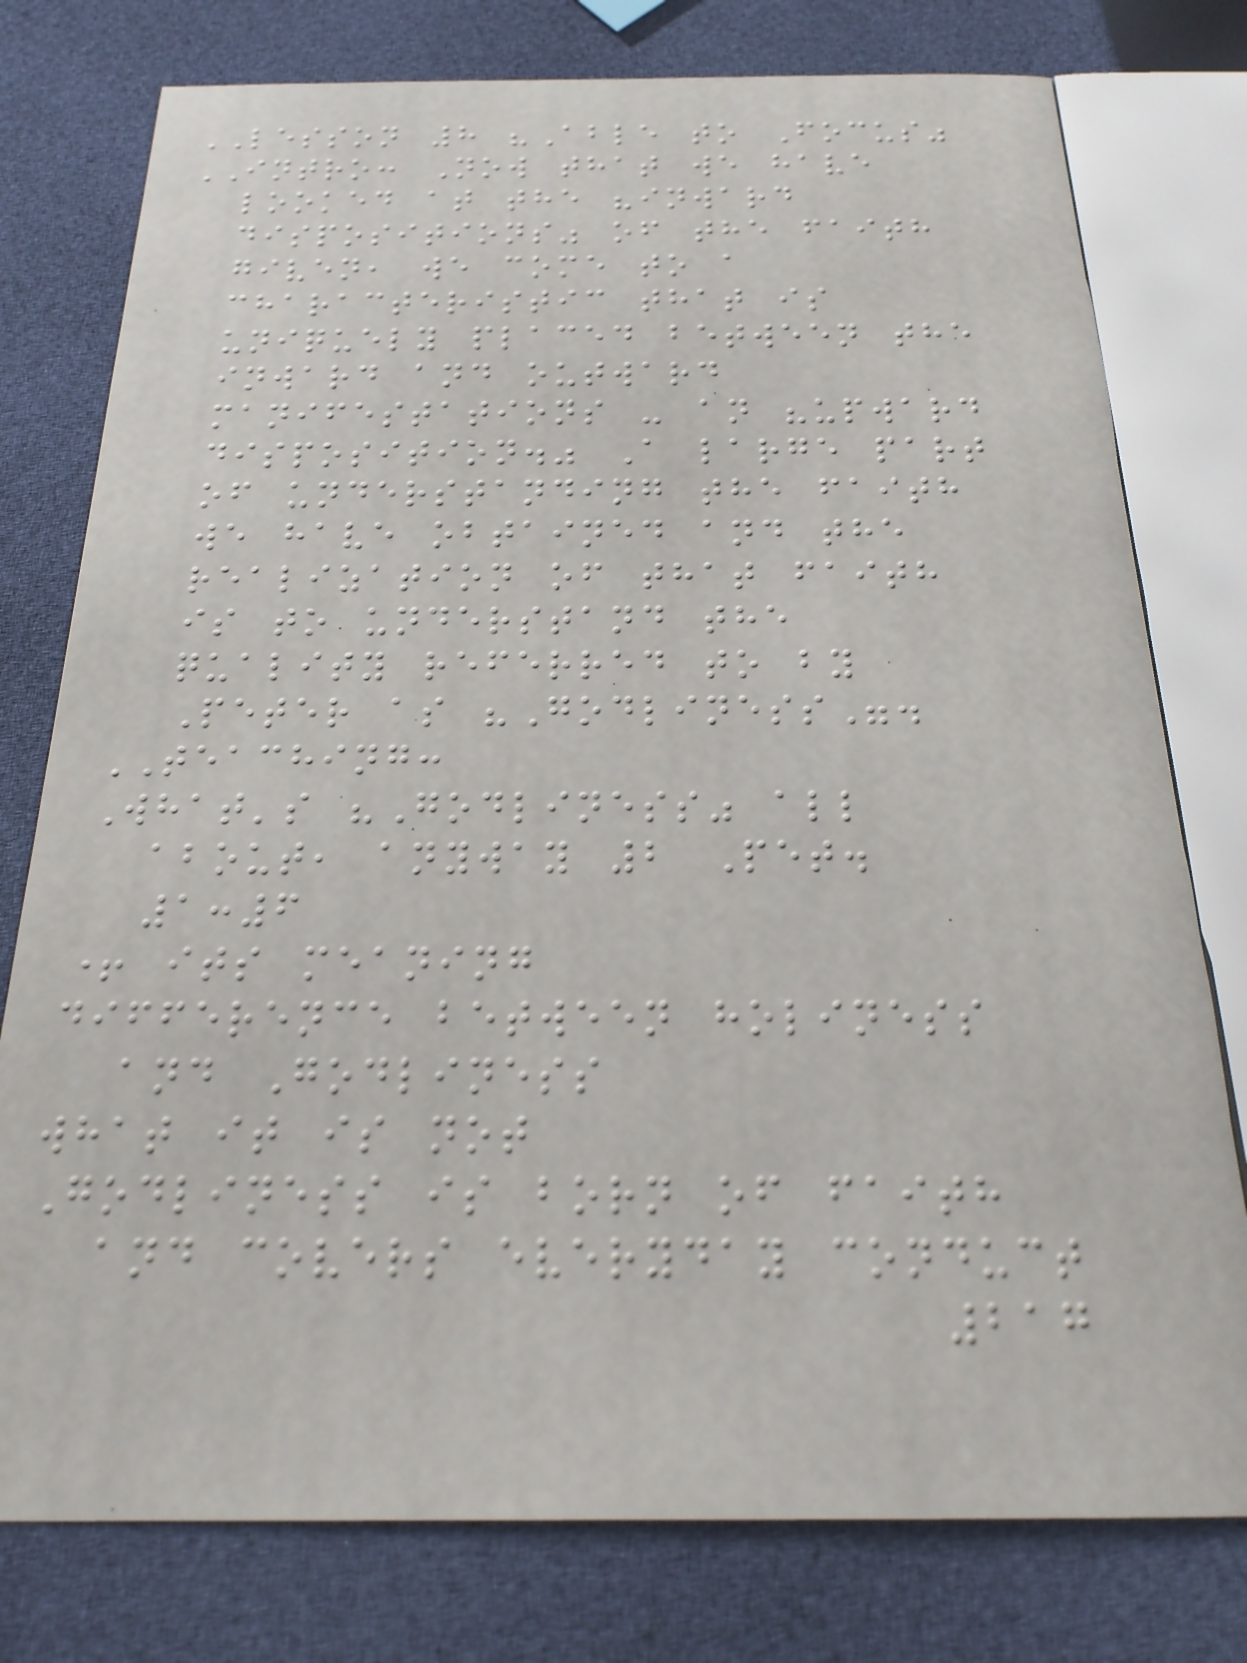LESSON 8 "Able to Focus"
INTRO: Now that we have
looked at the "inward
dispositions" of the faith
given, we come to a
characteristic that is
uniquely placed between the
inward and outward
manifestations - an "upward
disposition." A large part
of understanding the faith
we have obtained and the
realization of that faith
is to understand the
quality referred to by
Peter as "Godliness".
TEACHING:
What's "Godliness" all
about, anyway 2 Pet.
1:6
+ its meaning
difference between holiness
and Godliness
what it is not
Godliness is born of faith
and covers everyday conduct
217
